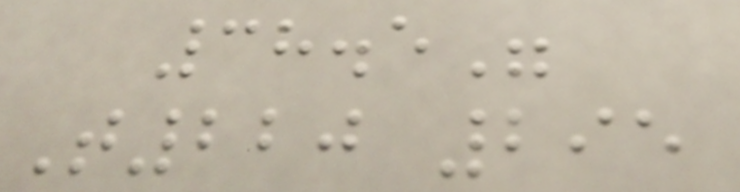38.5"
T220 295
